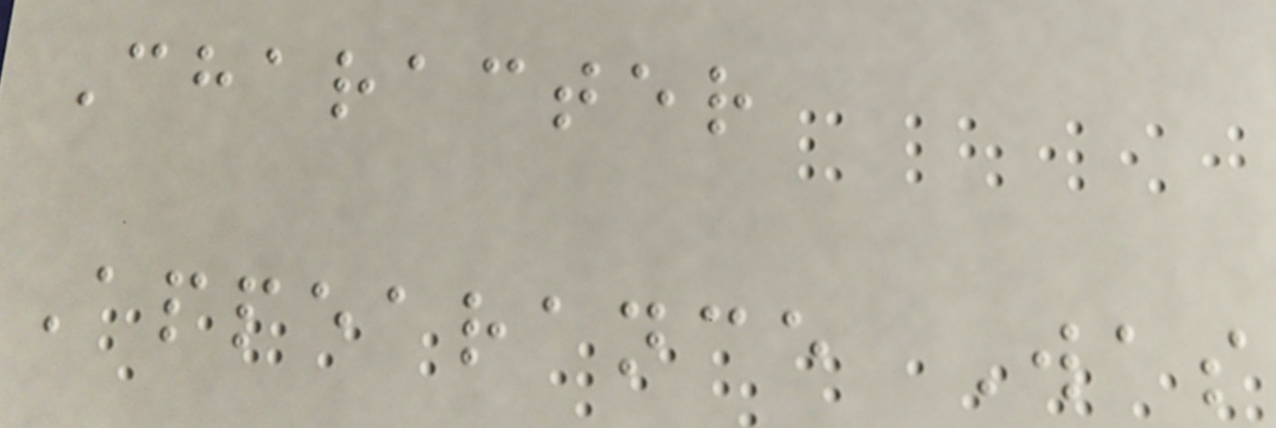Character
Appearance Was
